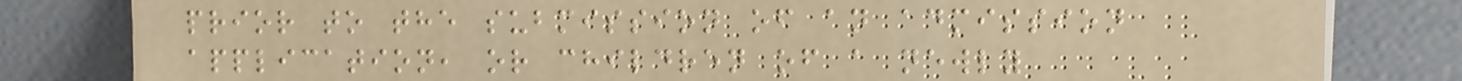prior to the submission of an admission
application, or children of a newly
